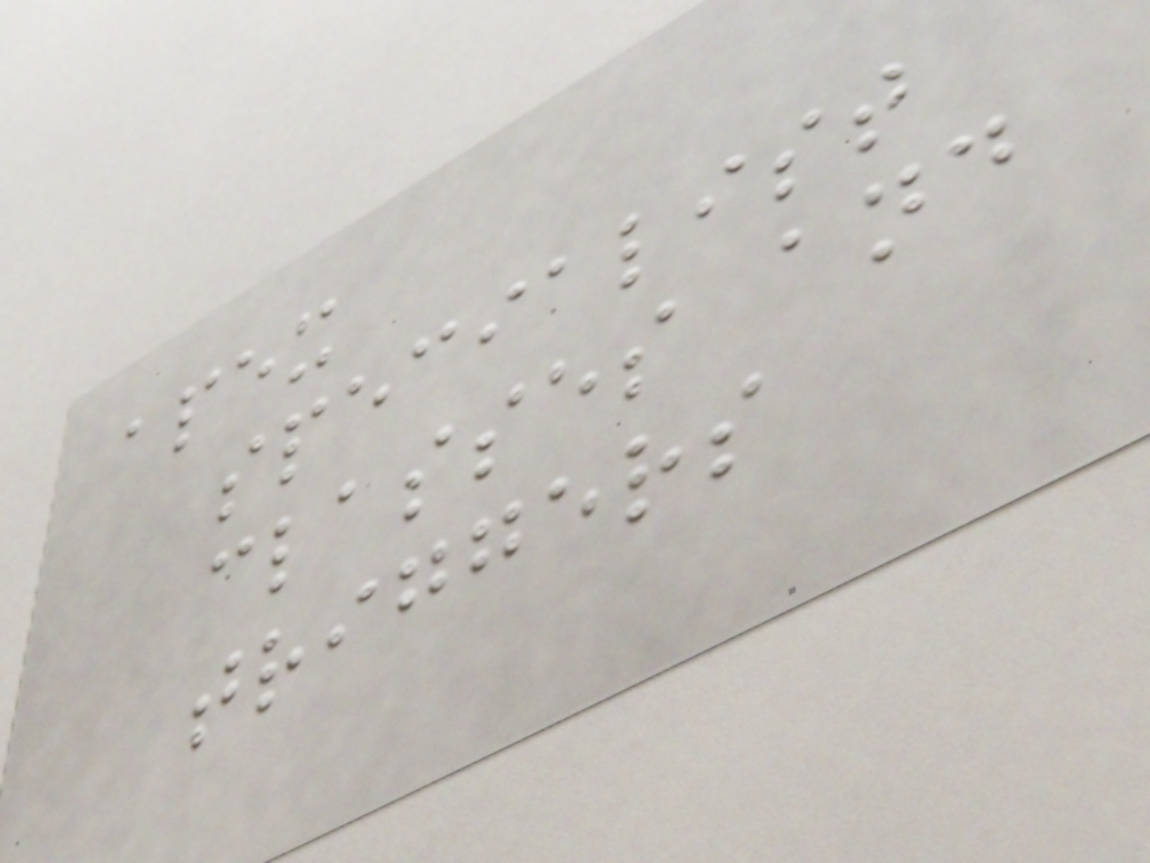apex
specialist
classes and
triggers
